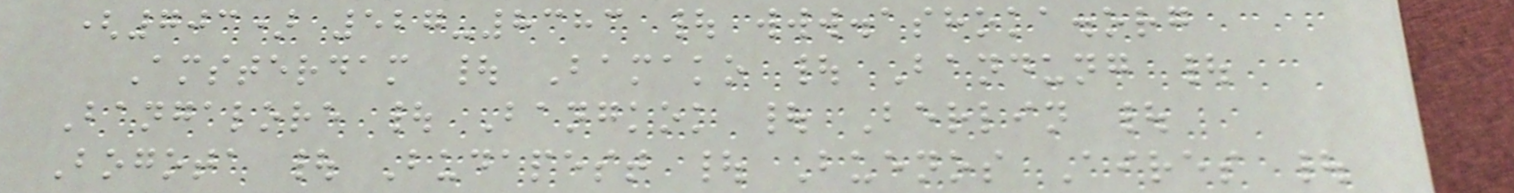(703) 527-8383 | www.ashoka.org
Amsterdam | Bamako | Bandung |
Bangalore | Bangkok | Berlin |
Bogota | Budapest | Buenos Aires |
